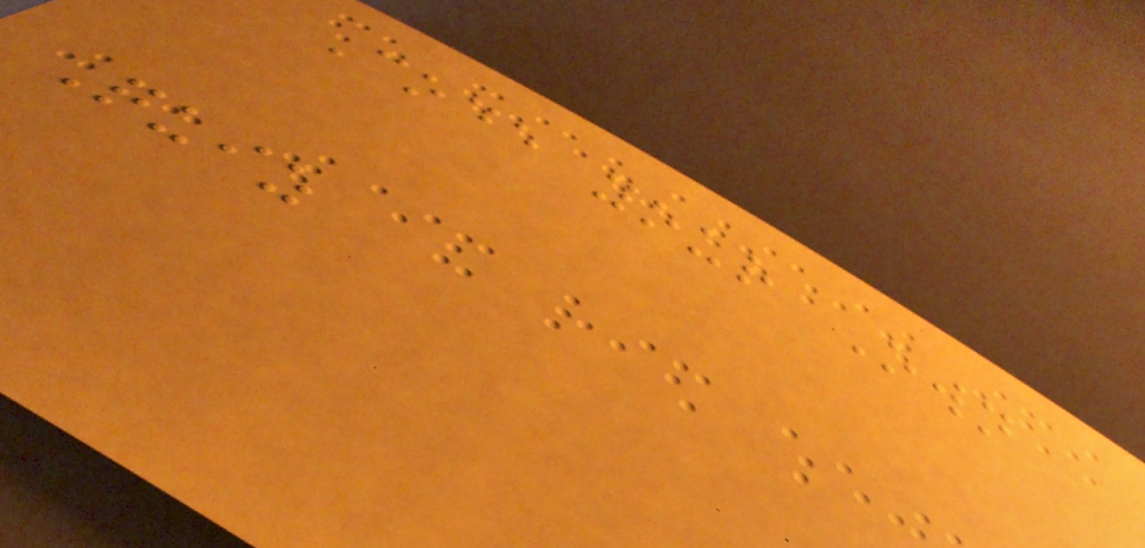Code your Own
Quiz
